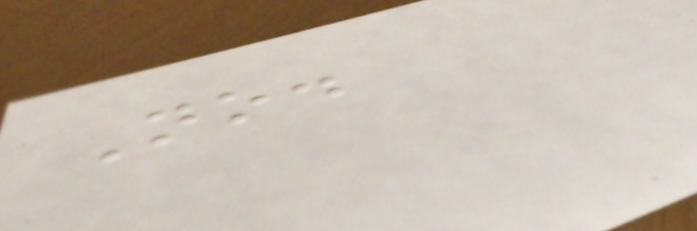No.
